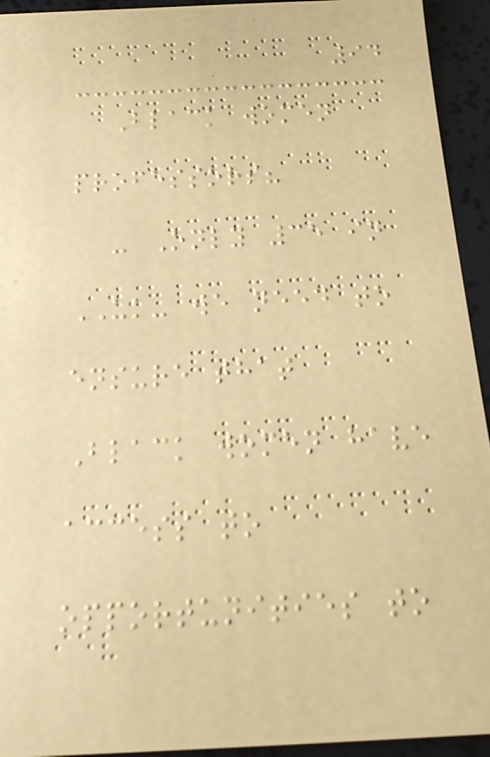94
Black women
professors?
- Only 35 in
UK- we need to
ensure that
Black women have
access to
opportunities to
